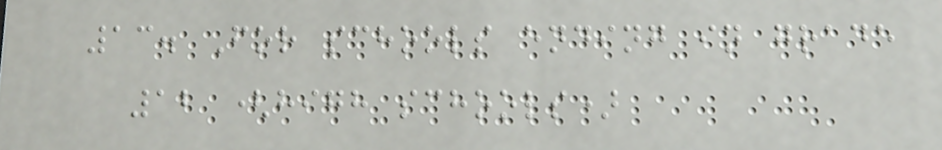13. For schools ending in grade
12 (high schools)
